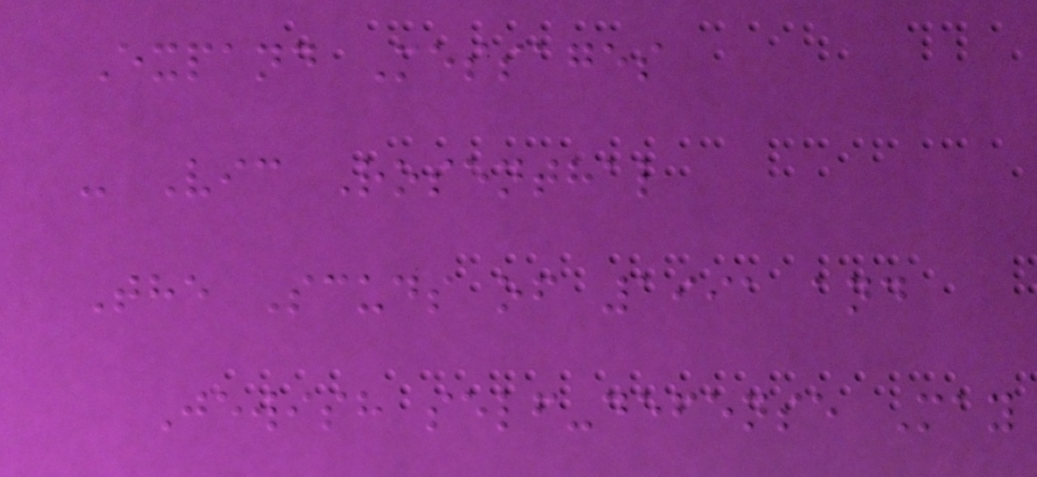Expand Messages
- Vic Rosenthal
The Scuds of 1991 and
Jewish self-defense May
